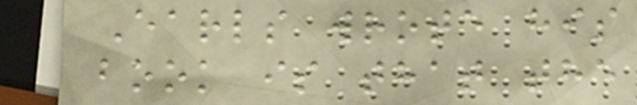Earls wrote his
book is that the
